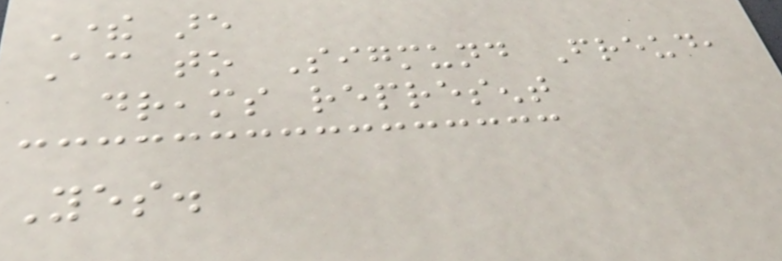There are
According to Sigmund Freud,
dreams represent
Yes.
